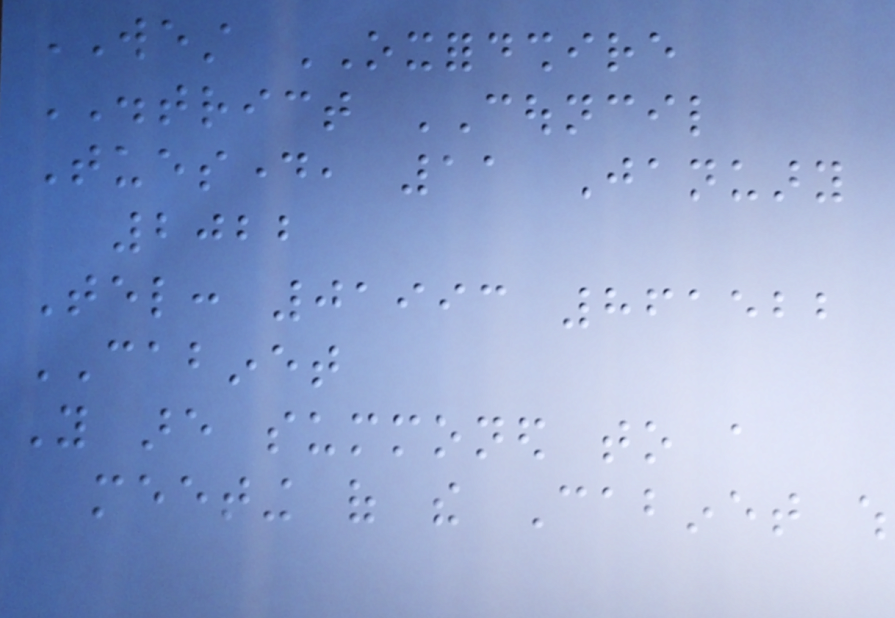WEST OXFORDSHIRE
DISTRICT COUNCIL
Tuesday, 11 January
2022
Tel: 01993 861522
CABINET
You are summoned to a
meeting of the Cabinet which
